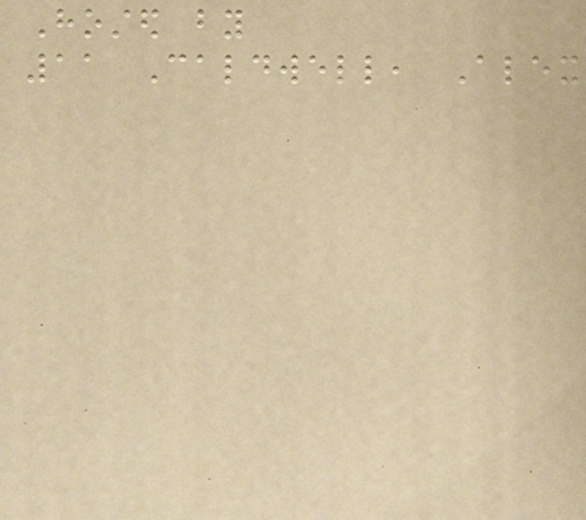Hosted by
11 Caldwell, Alex
